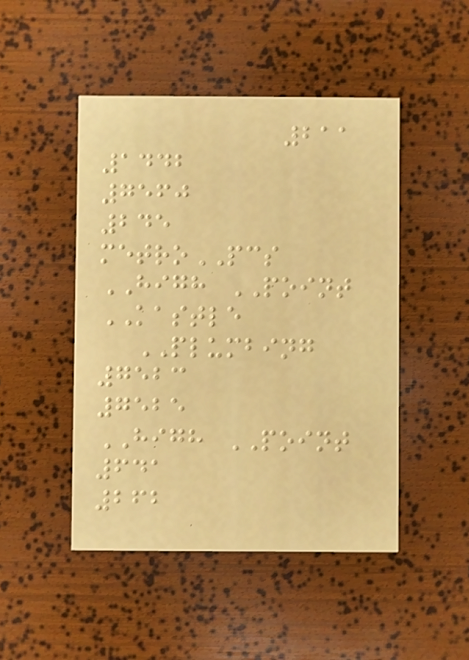211
1442
7560
245
metroPCS
HIGH POINT
KASTLE
PLUMBING
7523
7525
HIGH POINT
641
262
